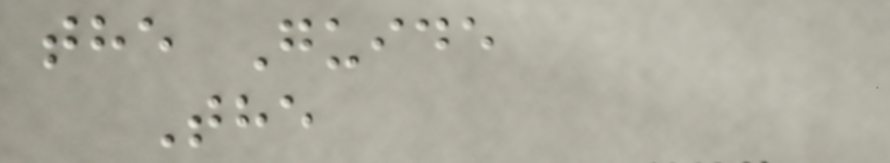the Guide
The
